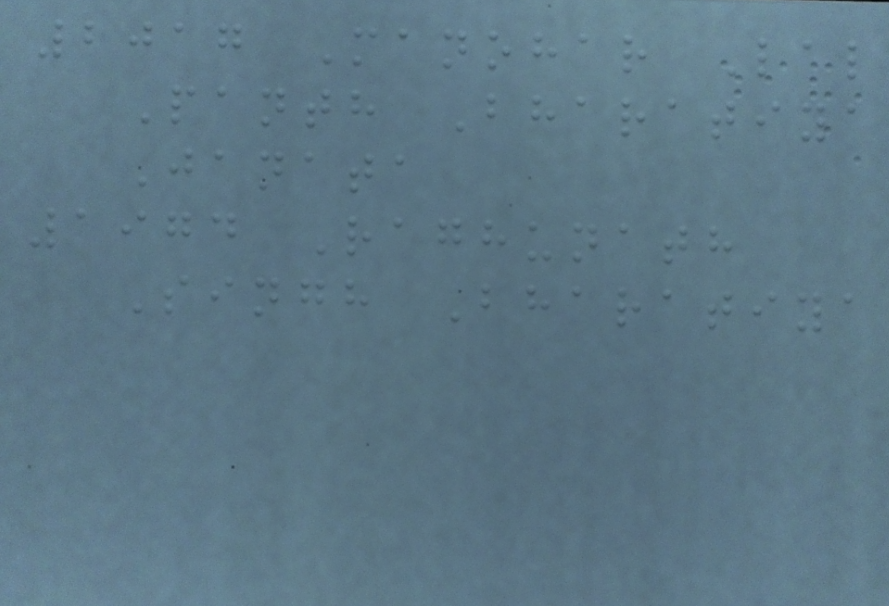2017 Manohar Lal
Panth Bharatiya
Janata
1974 Raghunath
Singh Bharatiya
